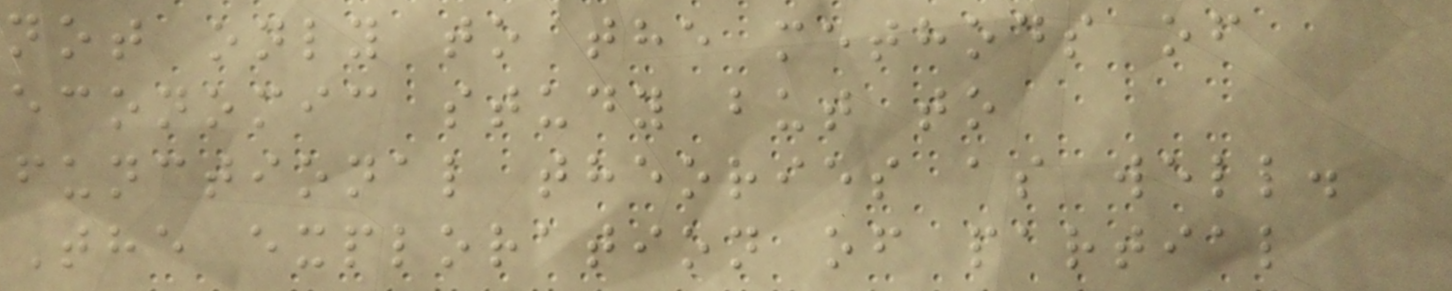not only to the methods of
economic study but to
functional theories as well.
The exploration of partial
